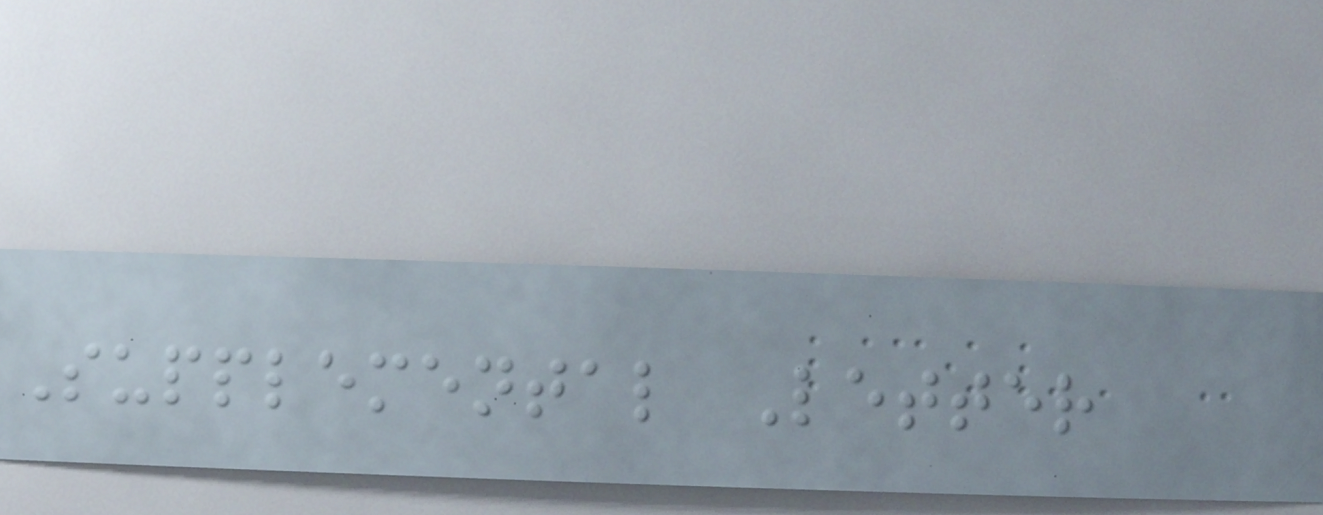Supplemental Letter
